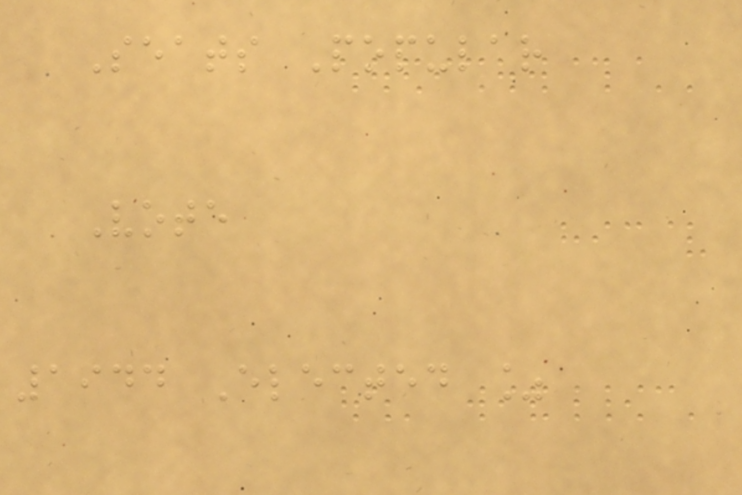Seats Popular
Vote
1944 Elected %
